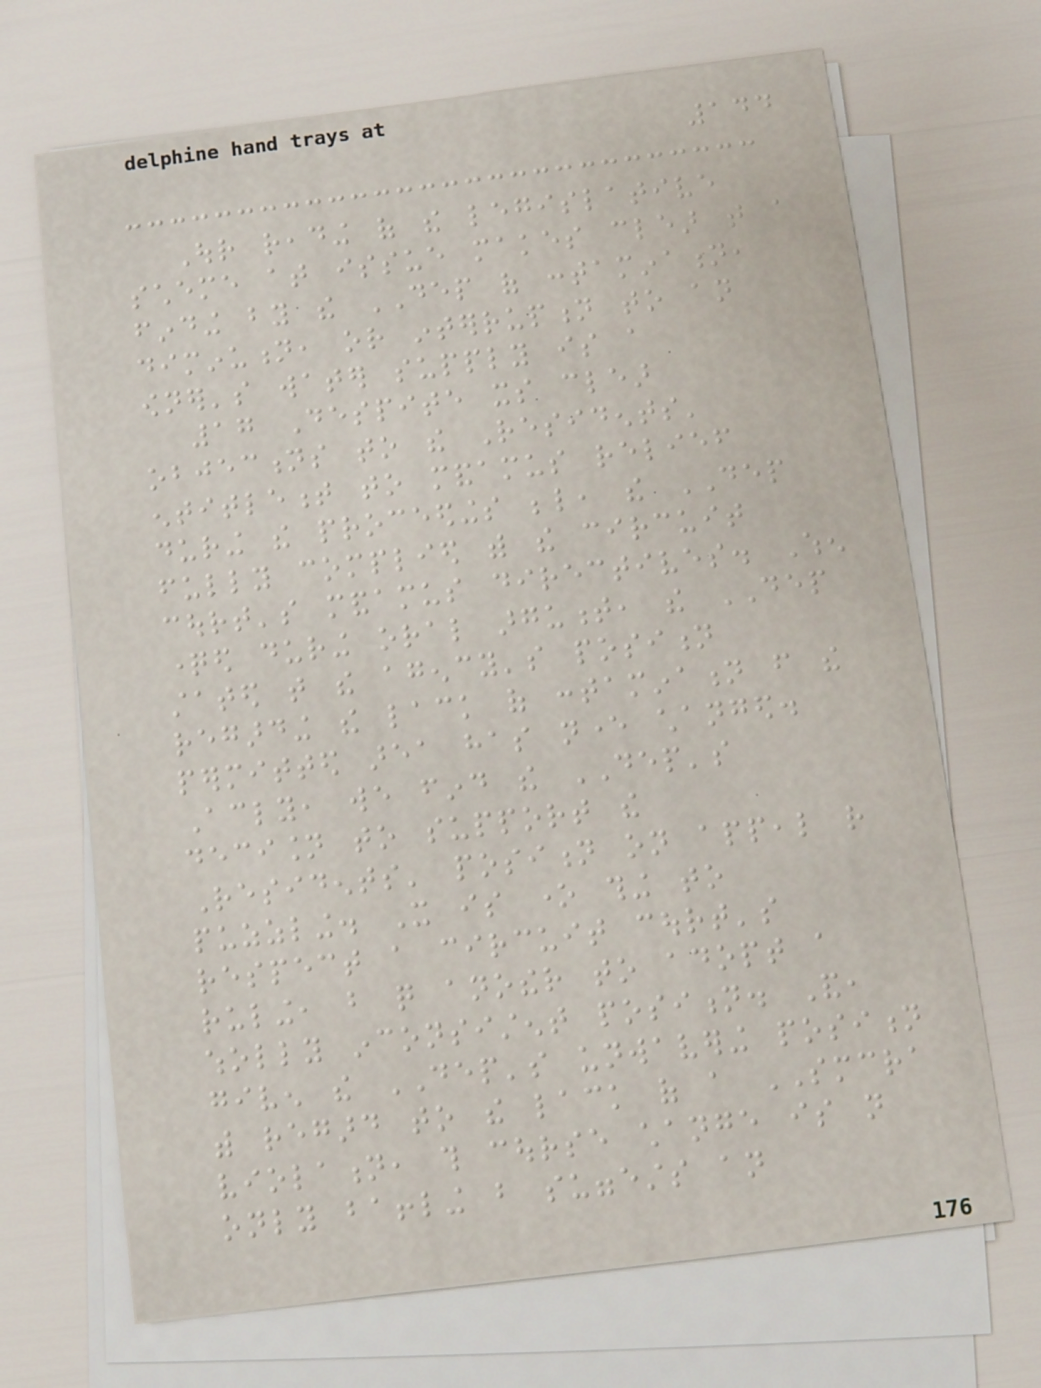144
Our reading of the legislative
scheme at issue makes clear that a
finding by the DEP of contamination,
diminution, or interruption to an
owner's water supply is a
17 Despite its clear
objections to the Residents'
entitlement to mandamus relief
during the proceedings below, the DEP
fully complied with the circuit
court's mandamus directives. When
questioned during oral argument, the DEP
stated that the agency's position
regarding the lack of contamination from the
permitted area has never changed.
Accordingly, we find the DEP's
decision to support the
Residents' position on appeal rather
puzzling. It is one thing to
respect a circuit court's
ruling, but quite another to adopt a
wholly inconsistent position. And,
given the DEP's unwavering position
with regard to the lack of a SMCRA
violation, this course change is not
only baffling but suggests an
